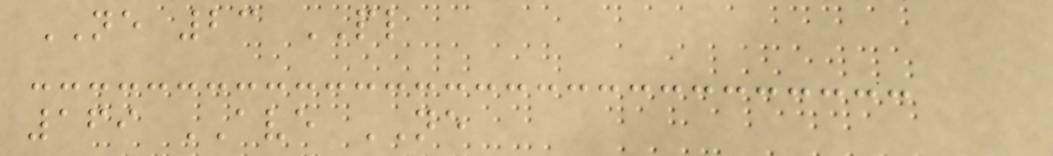NE 23 PL
169 AVE NE
